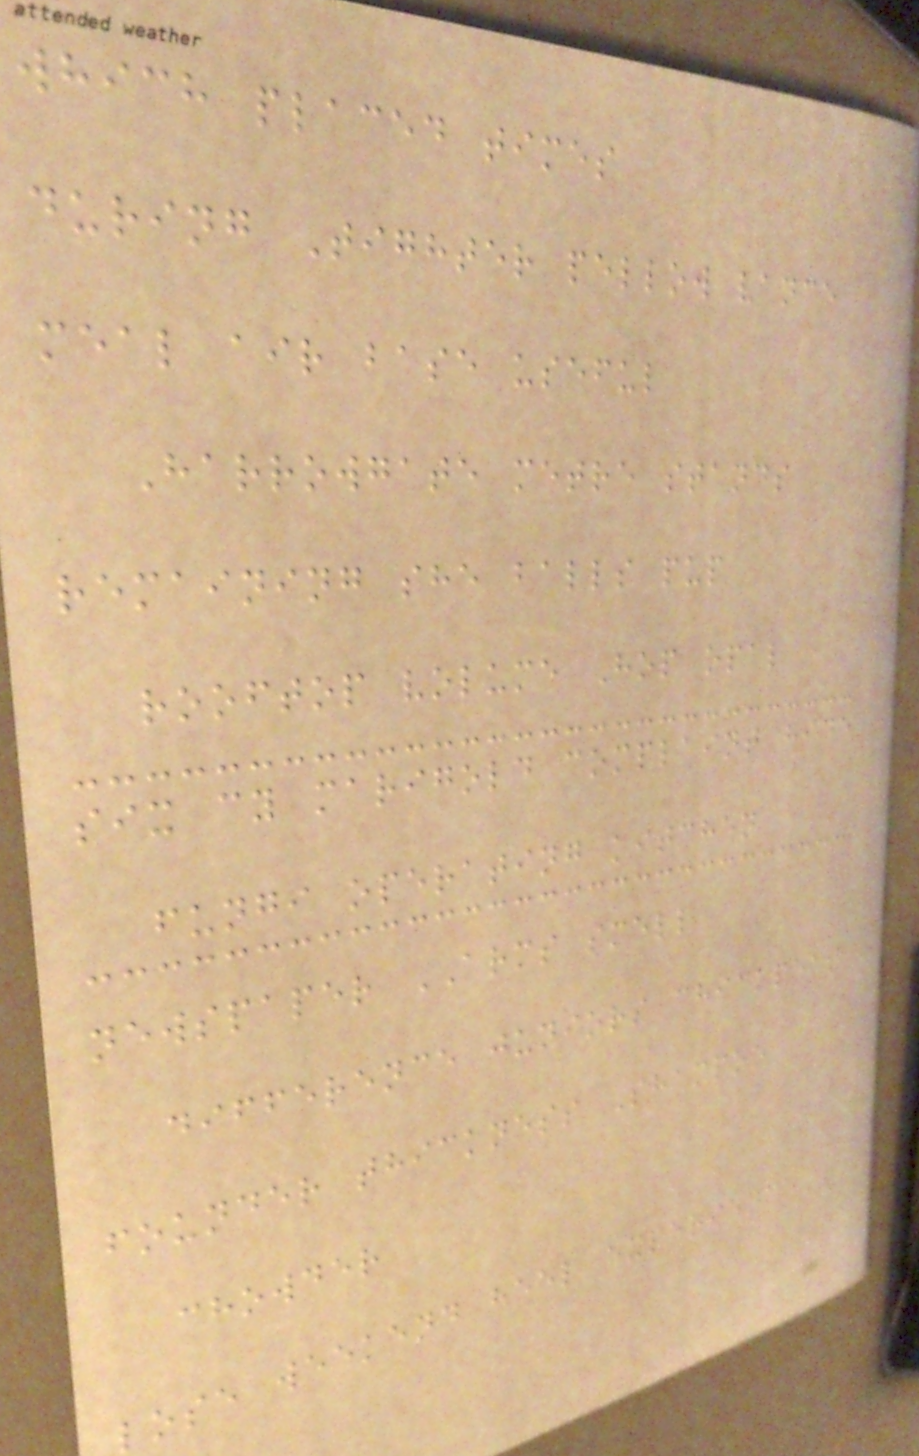which placed times
during Tighter pellow vance
meal air base useful
Harrowgate metre stands
remaining she balls pup
rooftop volume Hop opal
six cy marigold complaint hide
fungi operating kitchen
newspaper ARMS smell
difference juniors chickpeas
founder thickness Shampoo
chowder
lose weekend heel experience
